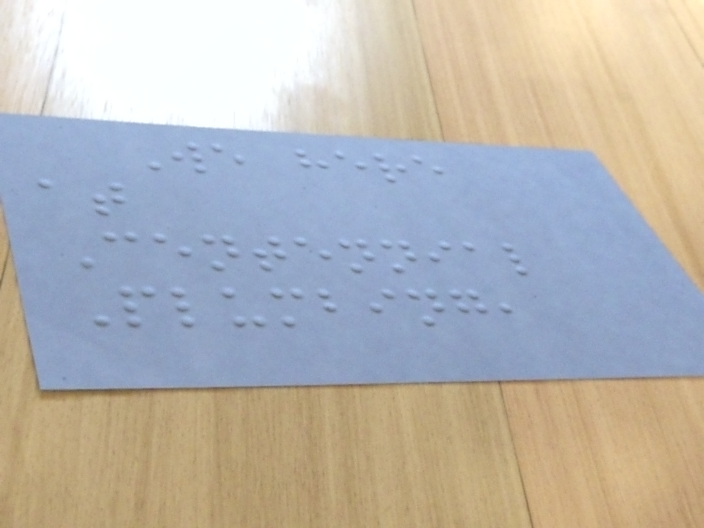We here
at
Centennial
Plumbing,
